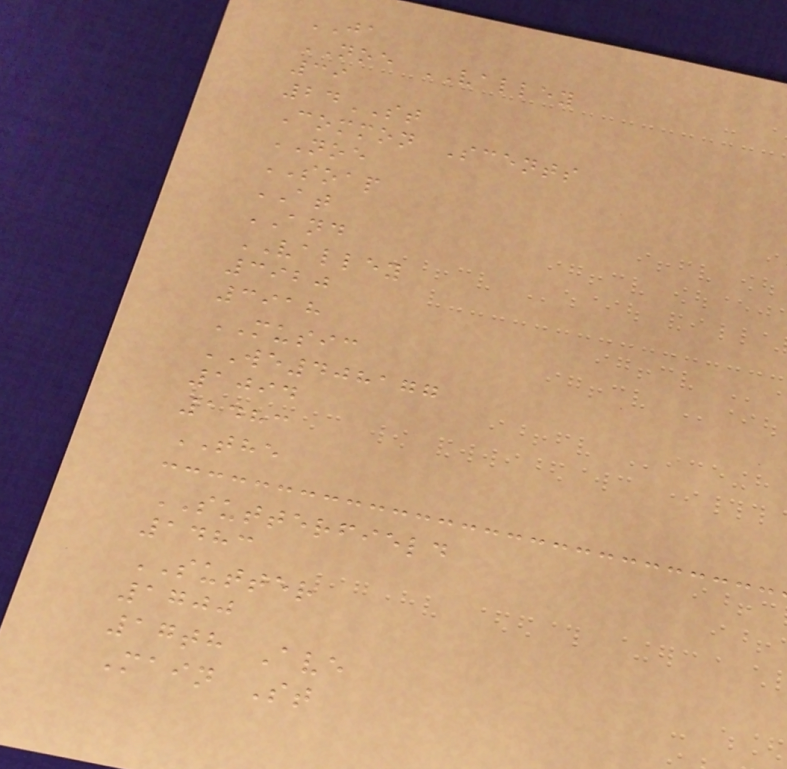JA
NOE VALLEY
39
24ST
Common Scents
NOE
SOAP
AT
AND
VALLEY
3920
3918
MUSIC
WE408177
1094
1483
THE
SUTTERFIELD
1483
SUTTER
1700
17th Ave
Main St
